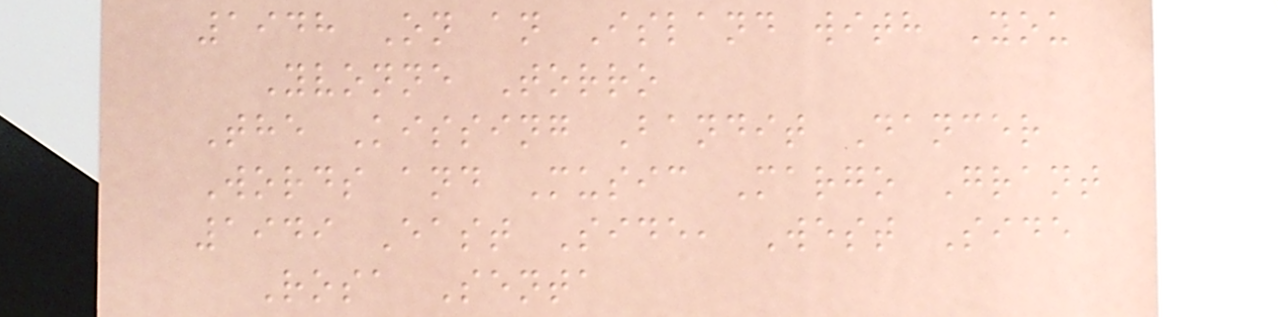1948 On an Island with You
Yvonne Torro
The Kissing Bandit Dancer
Words and Music Margo Grant
1949 East Side, West Side
Rosa Senta
